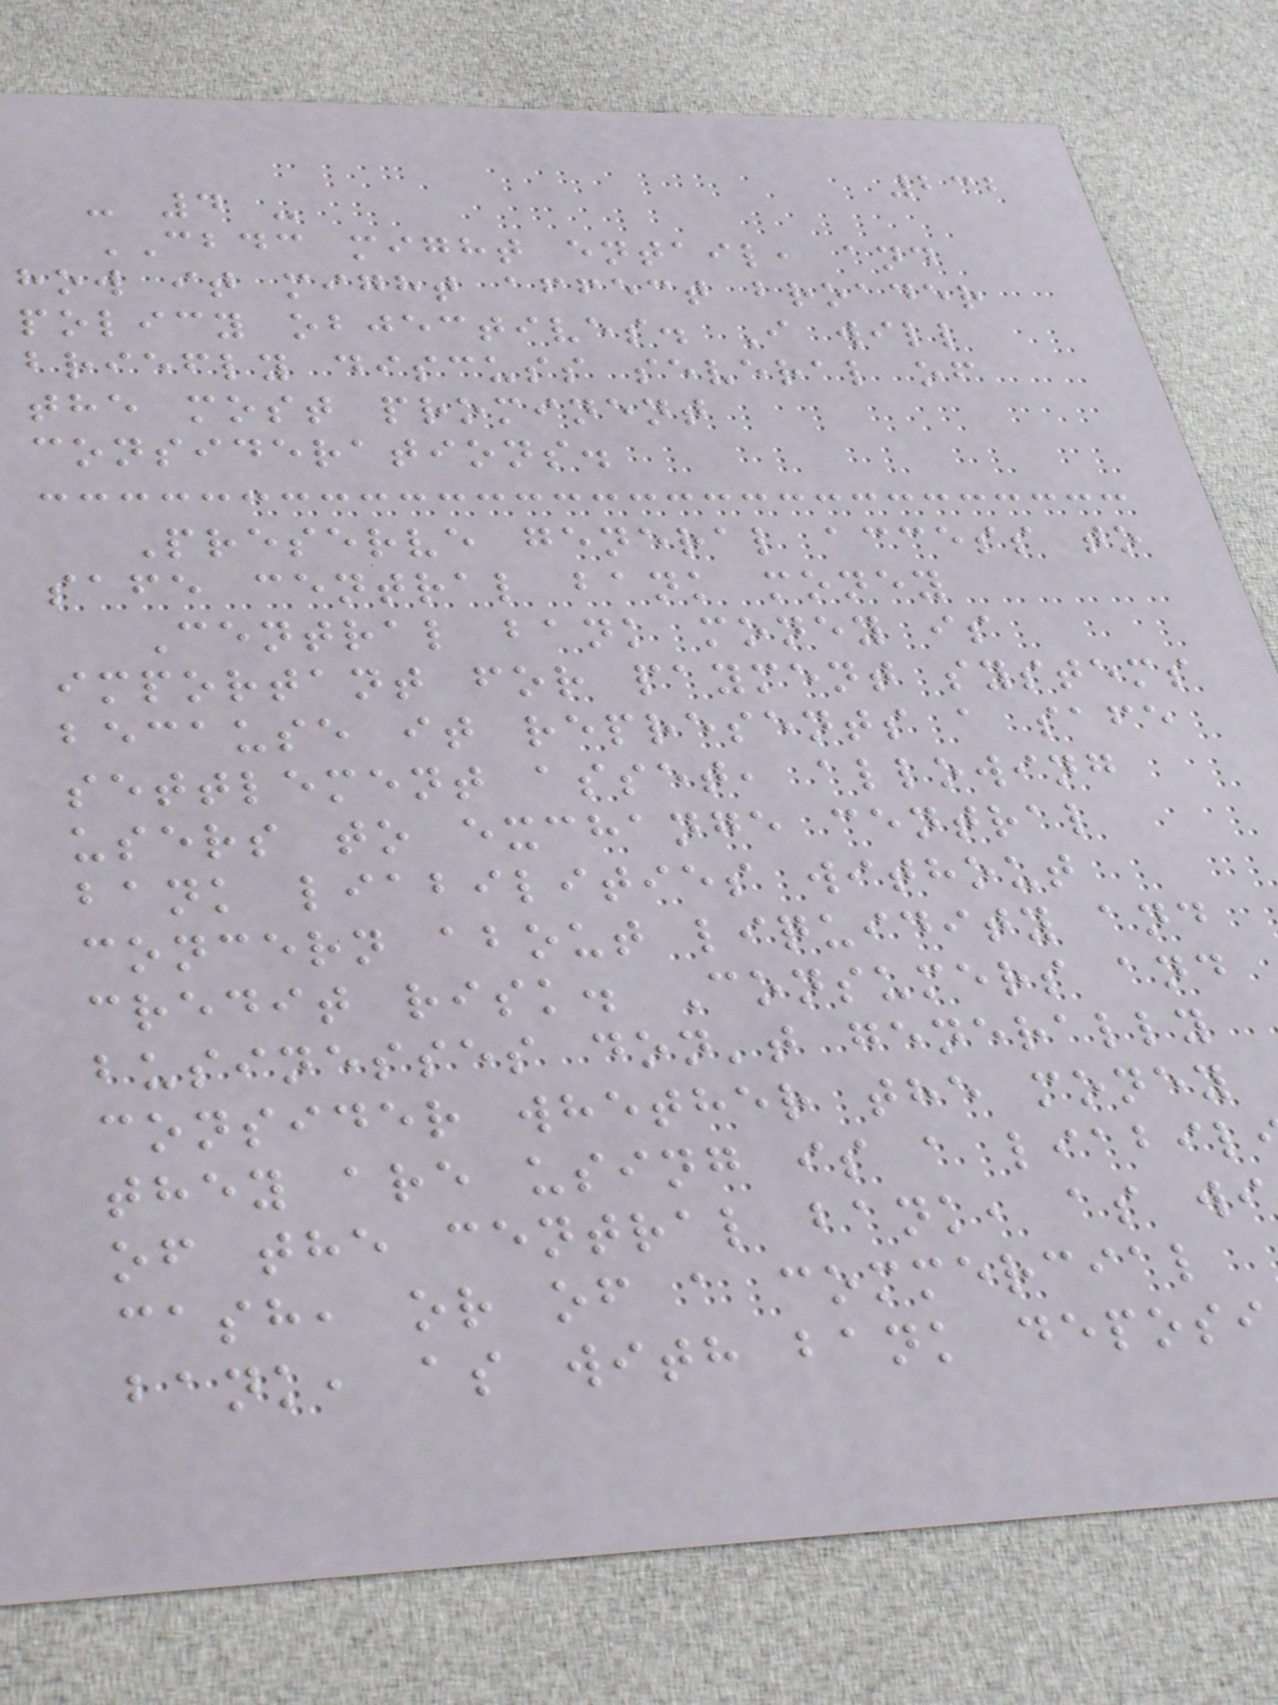232
- 4 -
CBDC might entail, and
how it might affect broader
policy objectives. I will
briefly discuss several of
the most prominent
considerations.
Preserve general access to
safe central bank money
Central bank money is
important for payment systems
because it represents a safe
settlement asset, allowing
users to exchange central
bank liabilities without
concern about liquidity and
credit risk. Consumers and
businesses don't generally
consider whether the money
they are using is a liabil
of the central bank, as wi
cash, or of a commercial
bank, as with bank deposi
